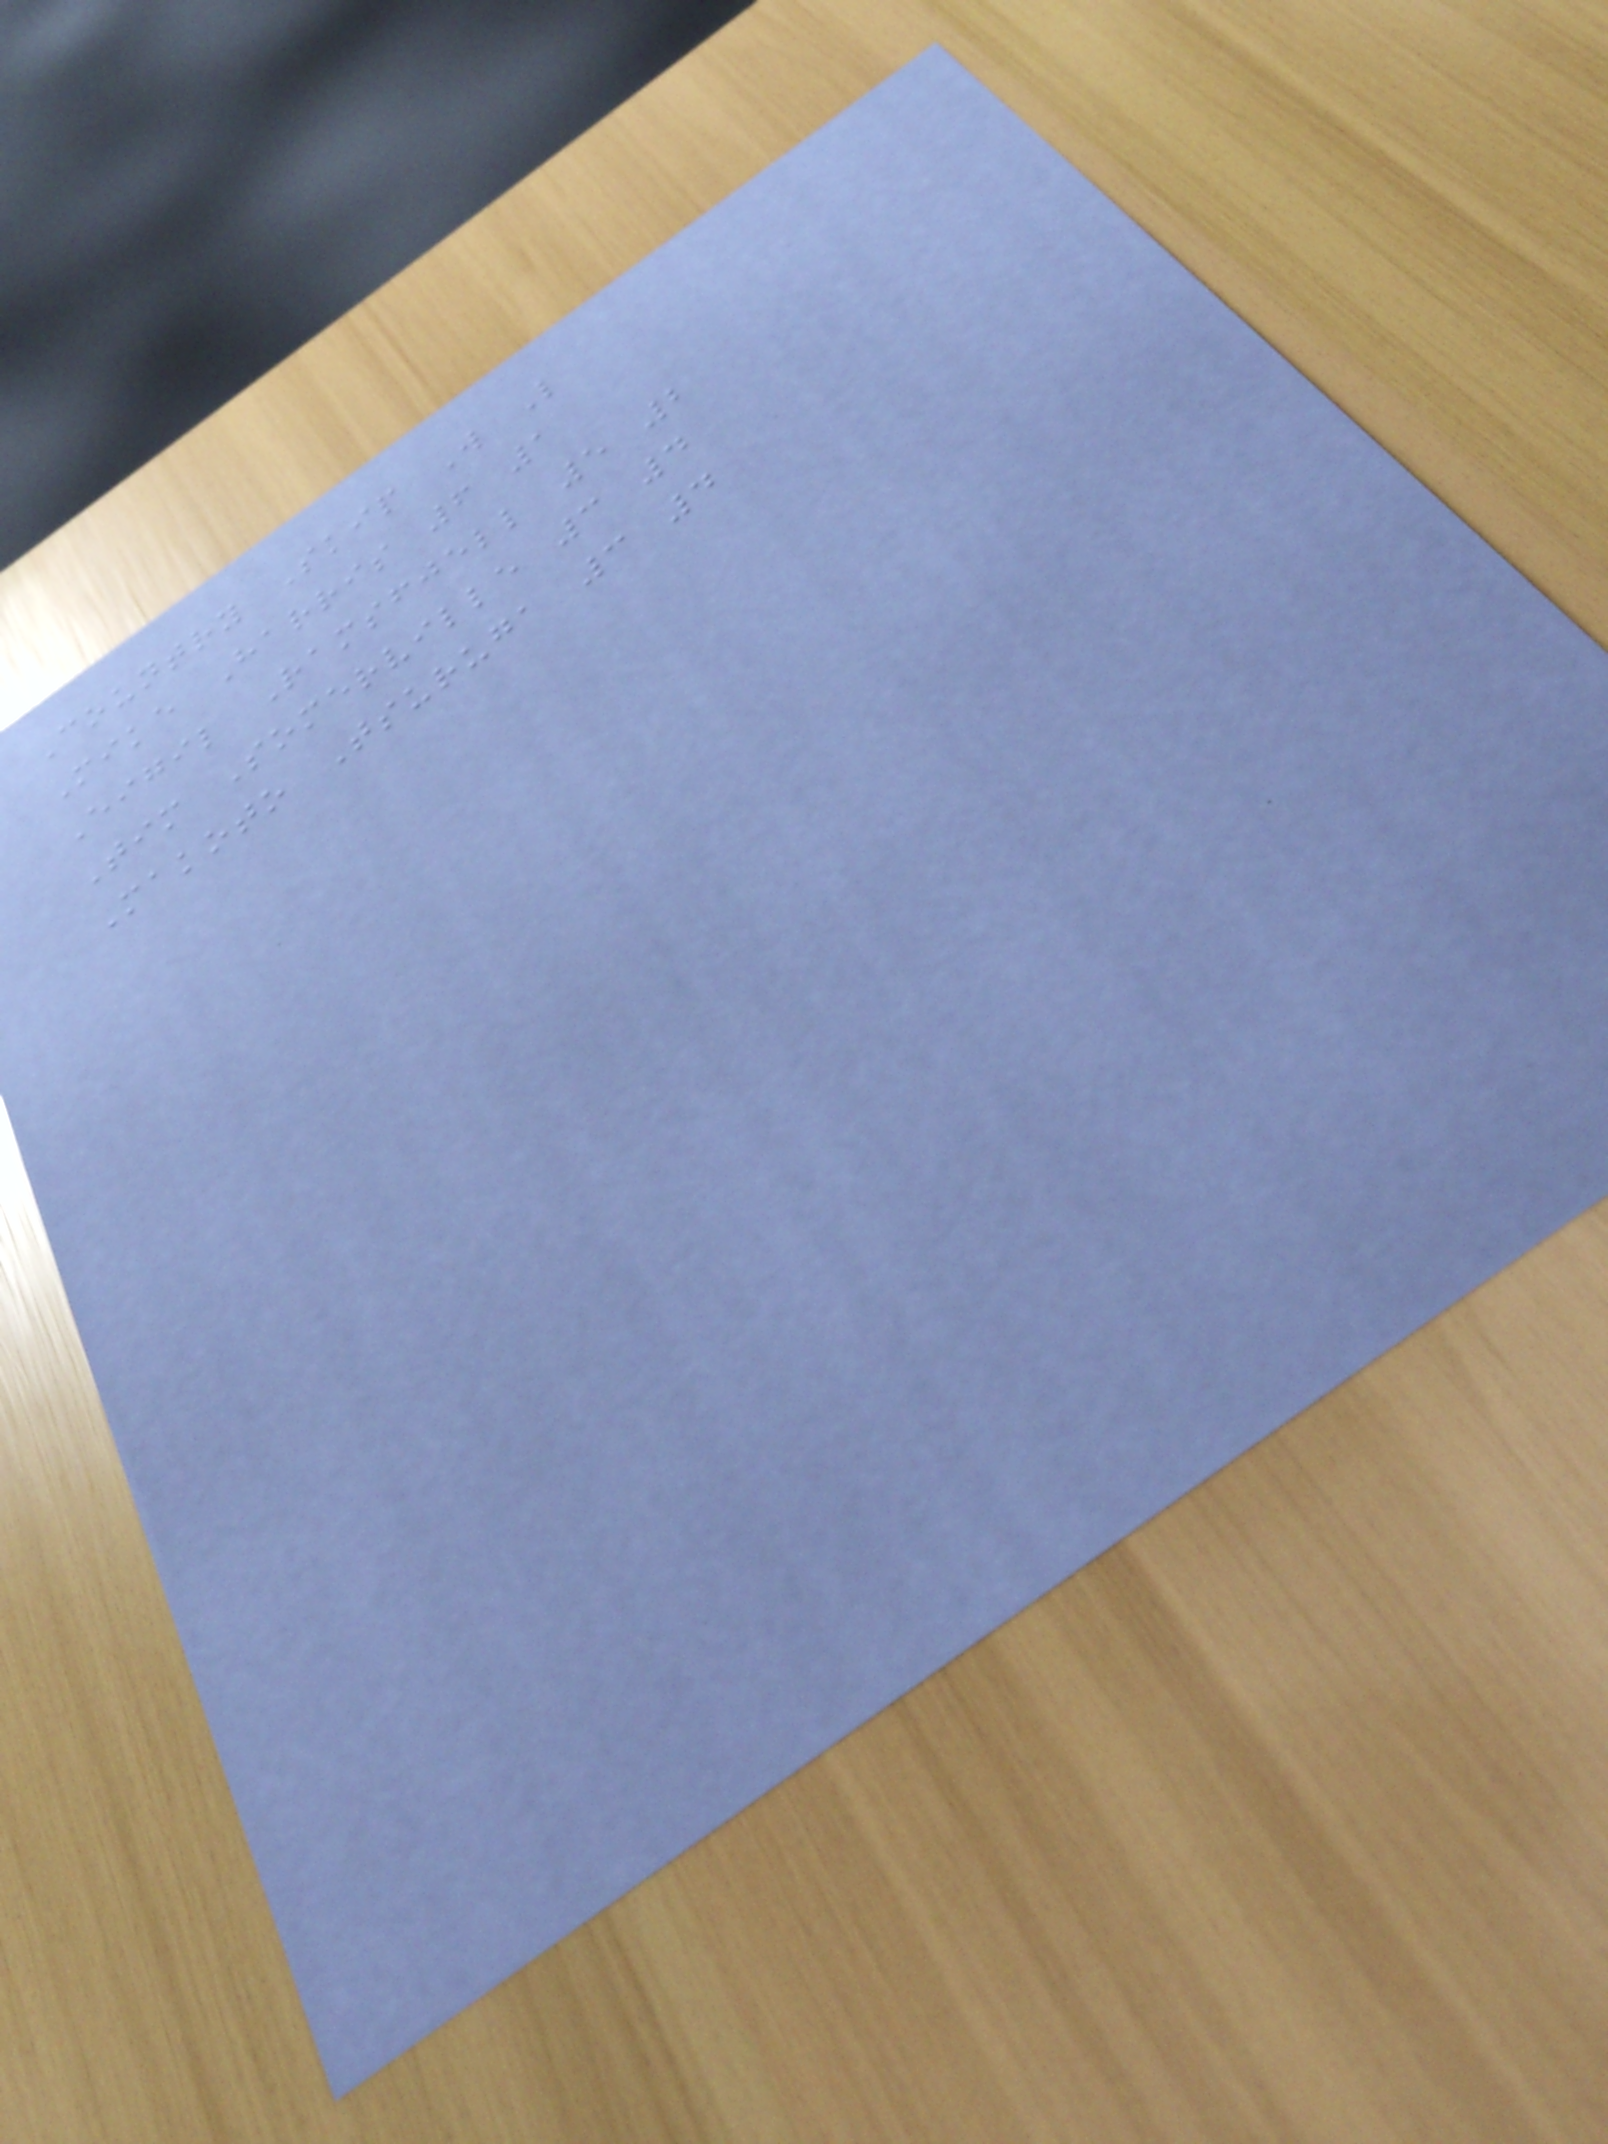Country Skip W L
Mike Harris 6 1
Eigil Ramsfjell 5 2
Tim Somerville 3 4
Makoto Tsuruga 3 4
